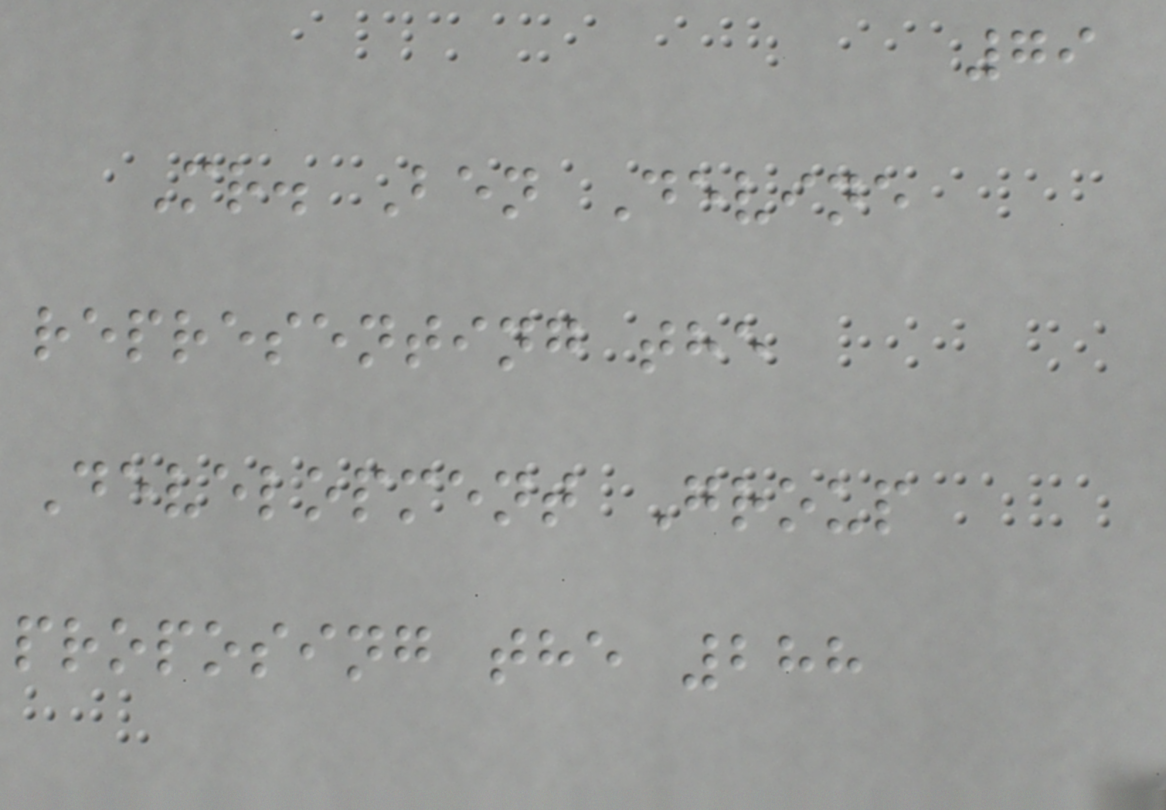79
Mr. Ben Devine
representing the
Development Group
proposing the 288
